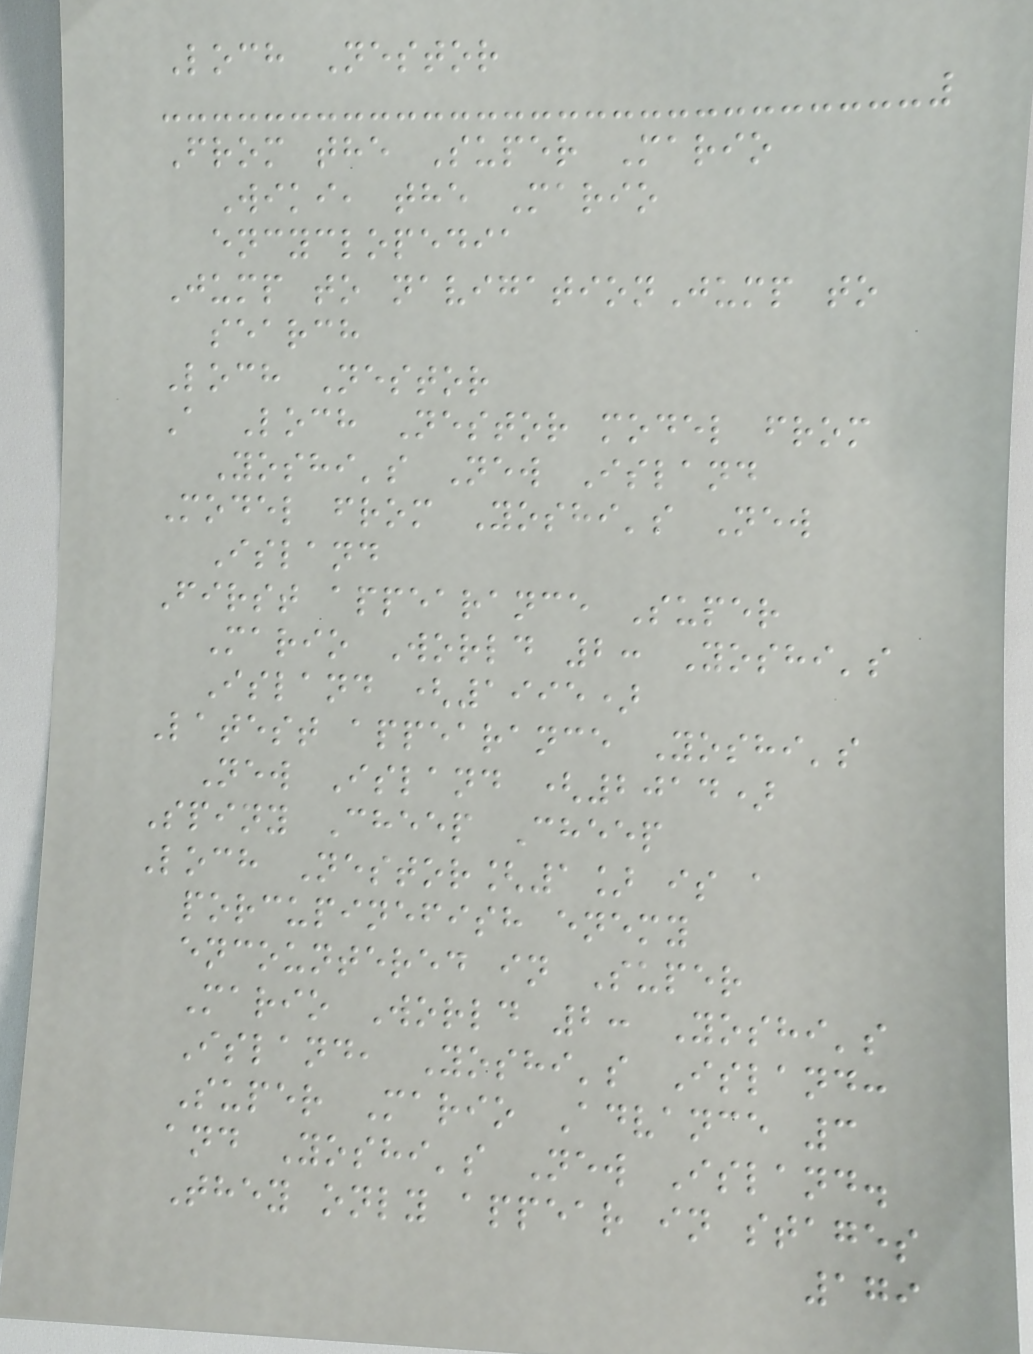Loch Nestor
From the Super Mario
Wiki, the Mario
encyclopedia
Jump to navigationJump to
search
Loch Nestor
A Loch Nestor model from
Yoshi's New Island
Model from Yoshi's New
Island
First appearance Super
Mario World 2: Yoshi's
Island (1995)
Latest appearance Yoshi's
New Island (2014)
Spiny Cheep Cheep
Loch Nestor[1] is a
porcupinefish enemy
encountered in Super
Mario World 2: Yoshi's
Island, Yoshi's Island:
Super Mario Advance 3
and Yoshi's New Island.
They only appear in stages
179
